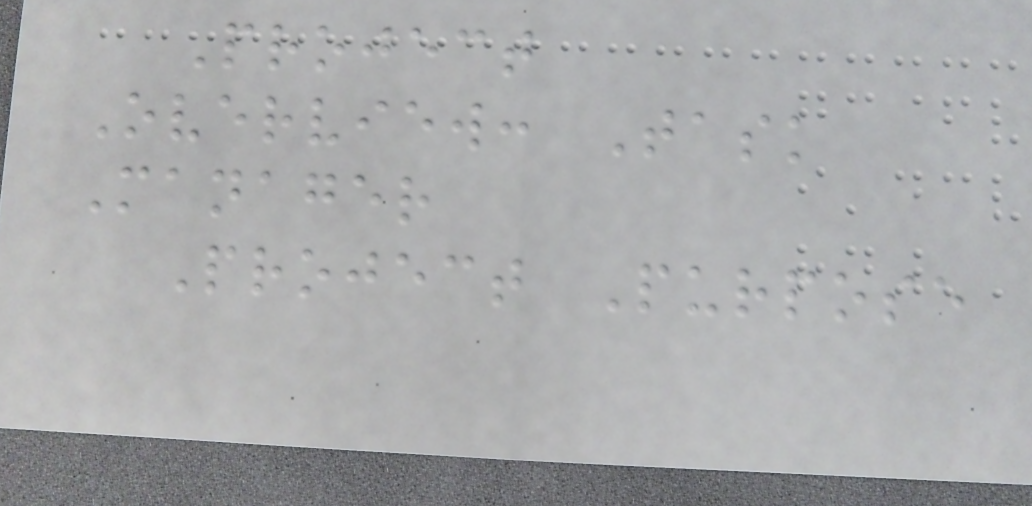Project
Overview: Task
Manager
Project Purpose
